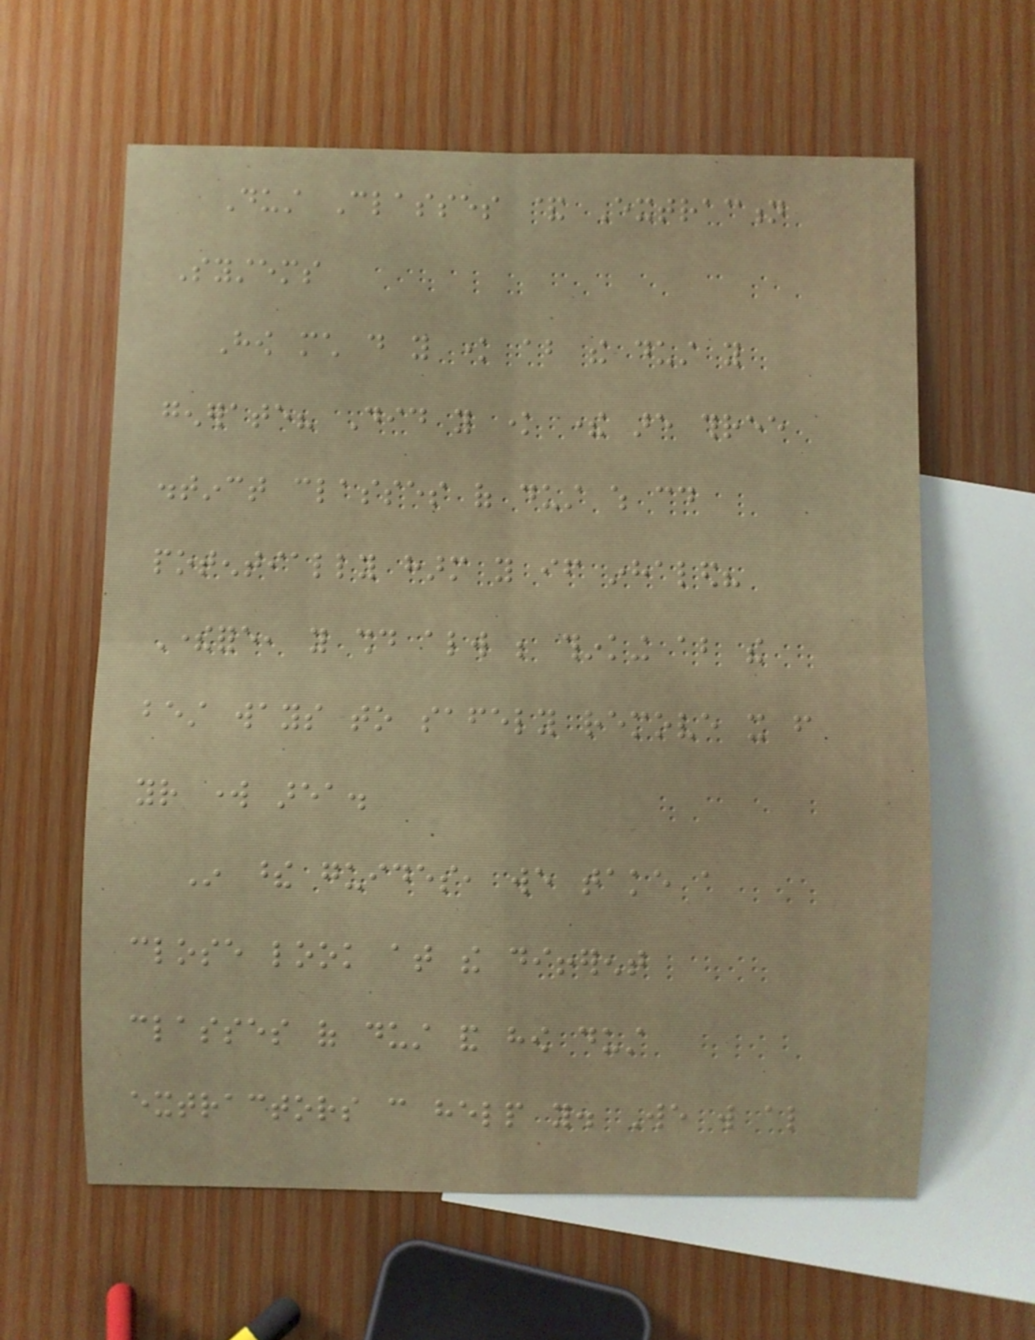Dust Classes & Extraction
Systems
How much do you know about the dust you
generate? Did you know there are three
distinct classes of dust which could
potentially harm you if inhaled?
Therefore, you should always be thinking about the
best ways to safely remove it from
your work area.
In these guides, we take a
close look at the different
classes of dust and how dust
extractors can help you. We will also
